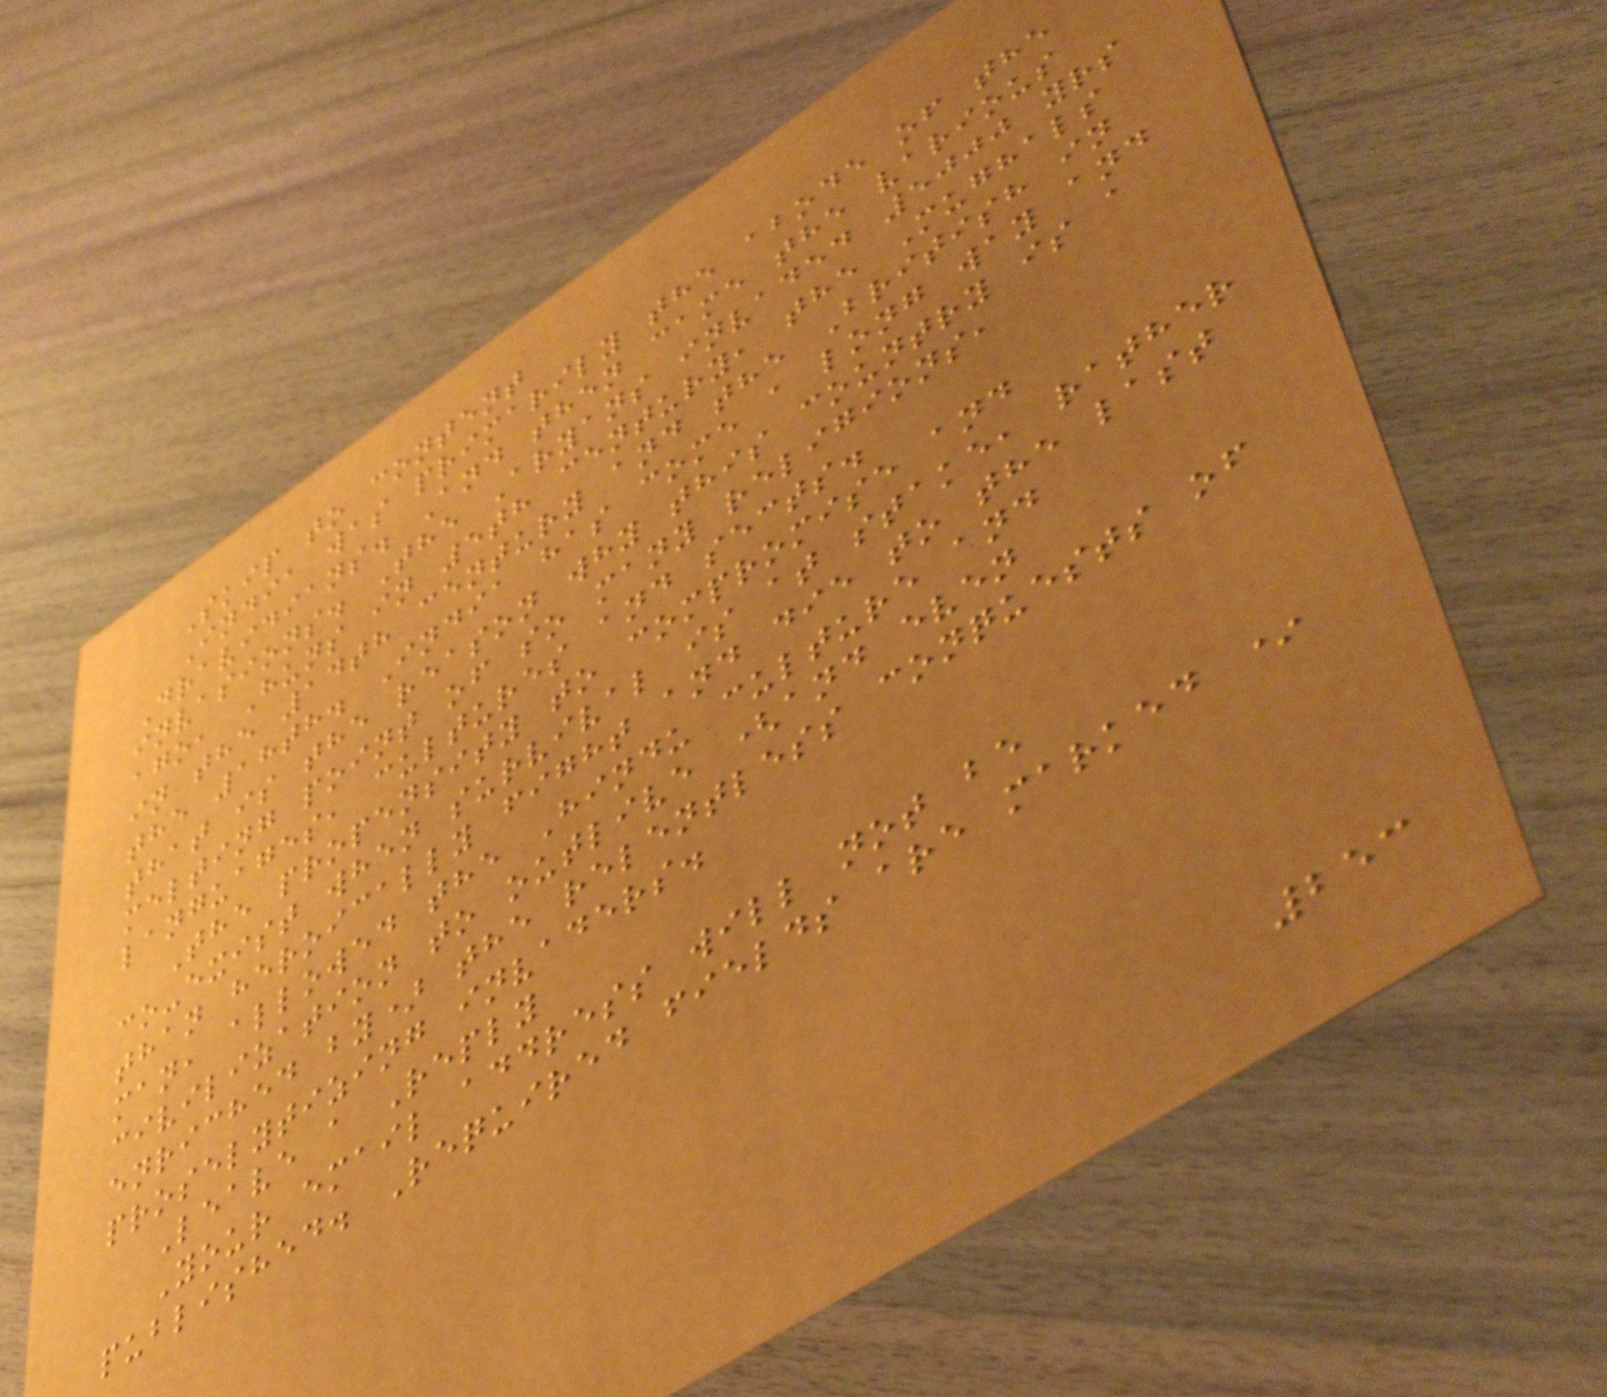Skip to content
India was primarily the abode of the
Dravidians. And then came the various
invasions. The Aryans invaded 5000 yrs
ago, Huns in 5th century, the Mughals
in the 14th century and the British in
the 18th. India has come a long way and
that is the reason why this country is a
melting point of so many religions,
languages, cultures and sects.
The propensity to compromise and
co-exist when survival is at stake, rather
than heroically fight and die to the last
man, allowed the Hindu culture and
civilization to outlive (and even
enriched by) the relentless conquests of
proselytizing invaders.
Leave a Reply
Your email address will not be
published. Required fields are marked *
253
